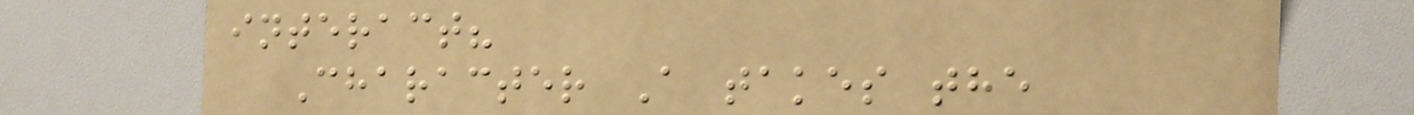interact?
Character A takes the
